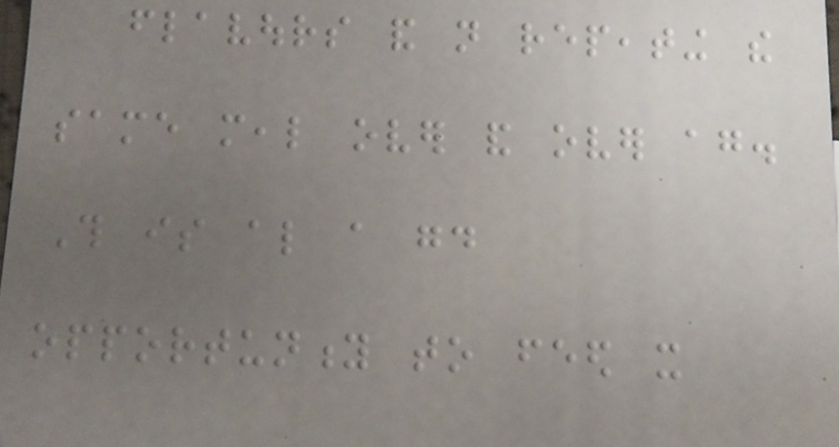flavours and not repeating the
same meal over and over again.
This is also a good
opportunity to feed it
